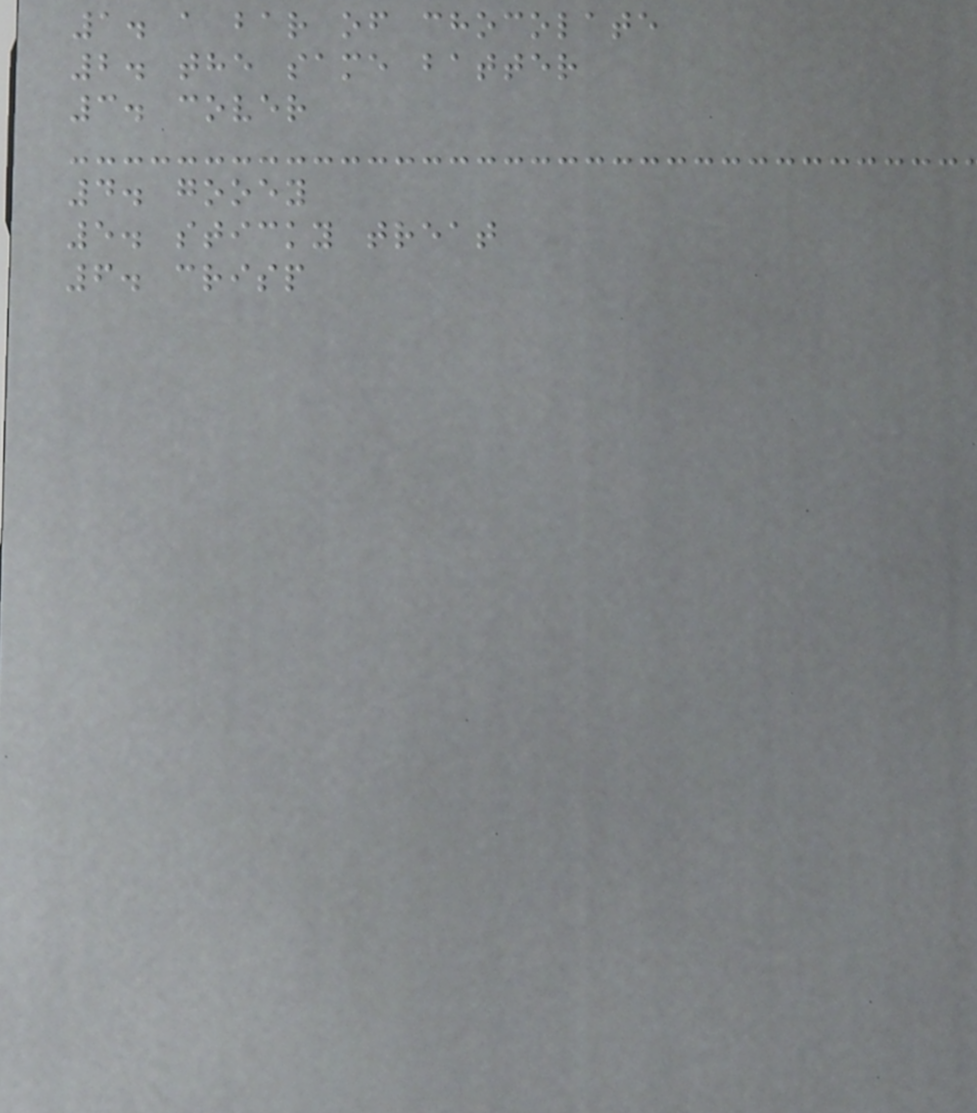1. a bar of chocolate
2. the same batter
3. cover
4. gooey
5. sticky treat
6. crisp
